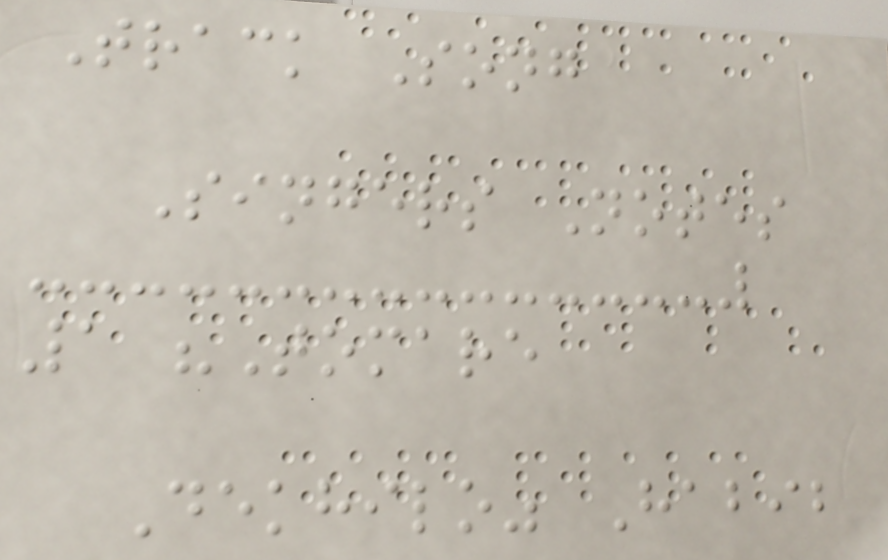Track Song
Singers Notes
1 "Tomare
Dekhilo" Habib
